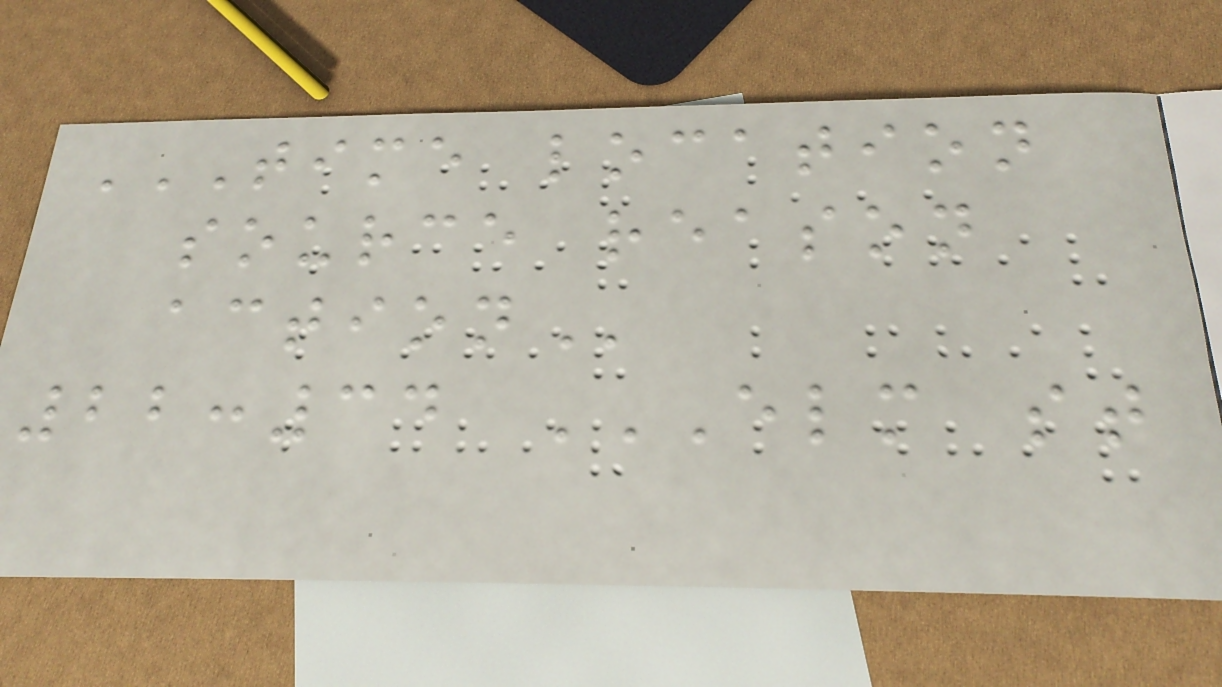TIME LOCATION
SOURCE REASON
ACTION
22:34 ELM ST
